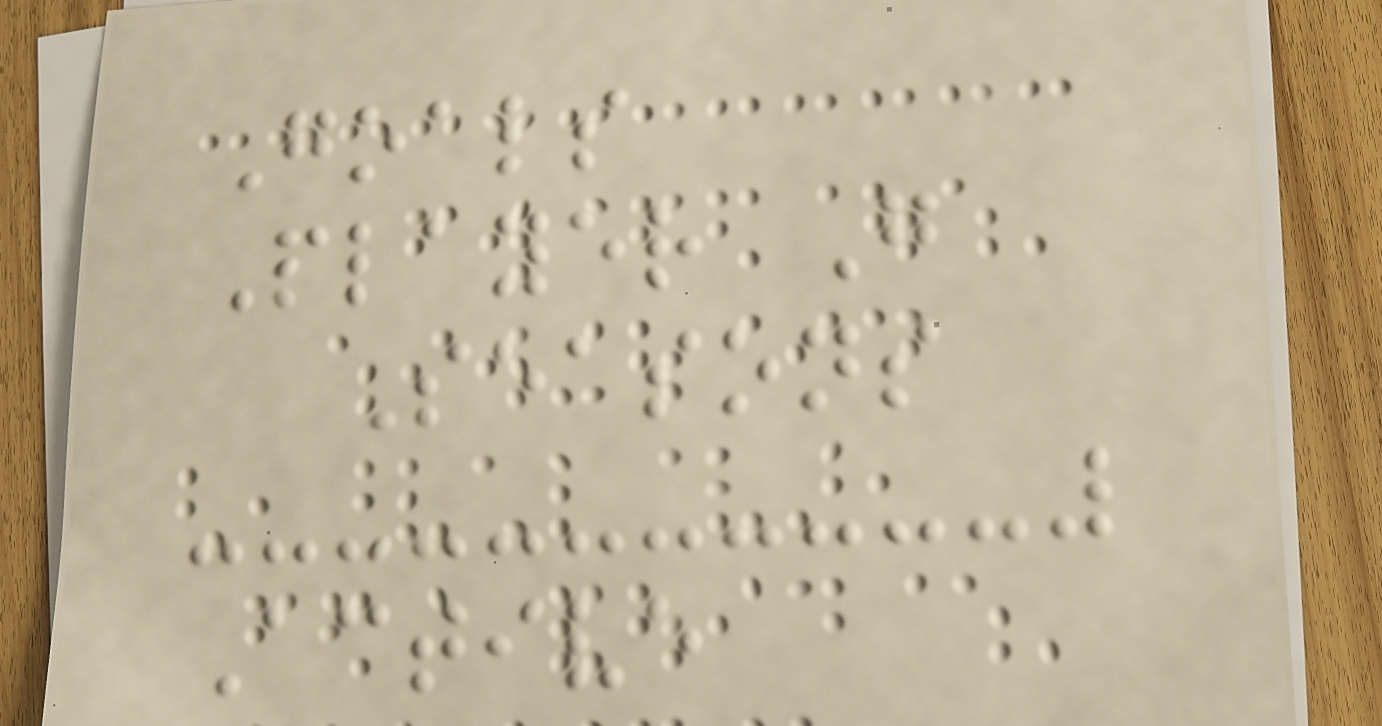Goals
Player G
Seasons
Active
